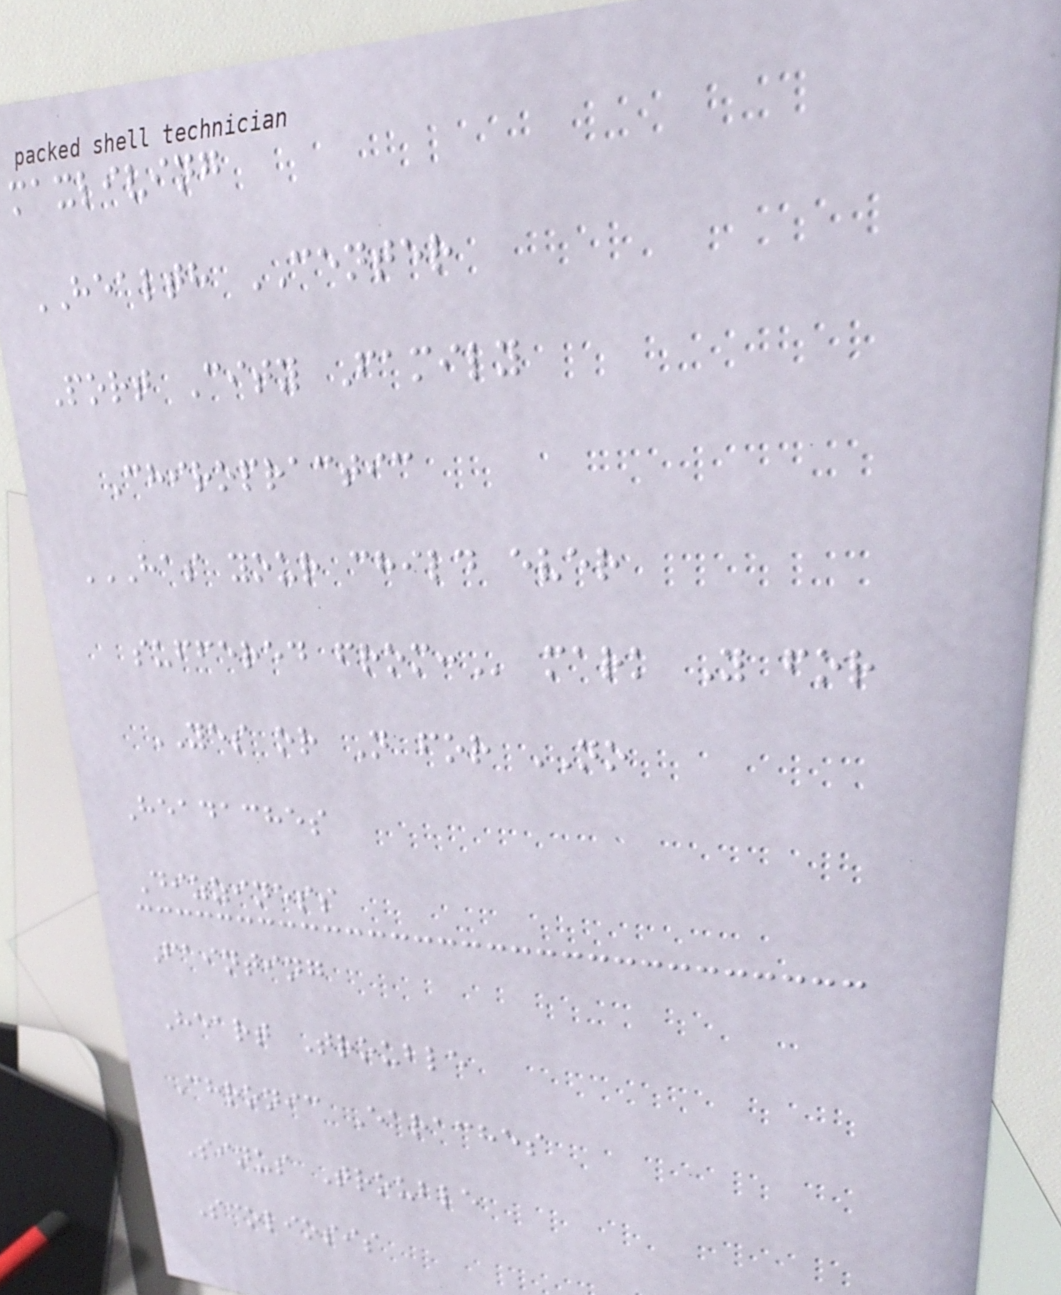maxliving
HEALTH CENTER
Port City Family
Chiropractic
HAS YOUR CHILD EVER
SUFFERED FROM: mark Y for
YES or N for NO
Headaches
Dizziness
Fainting
Heart Trouble
Chronic Earaches
Sinus Trouble
Scoliosis
